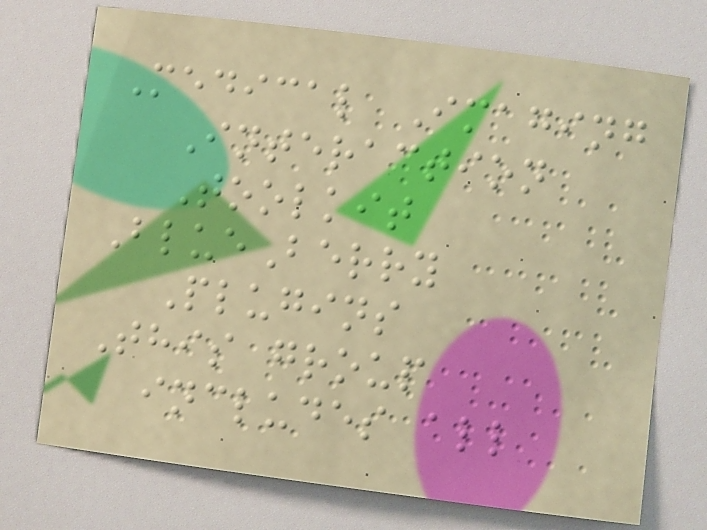Medical Imaging
Interaction
Toolkit
BlueBerry
Plugins
This group
includes all
